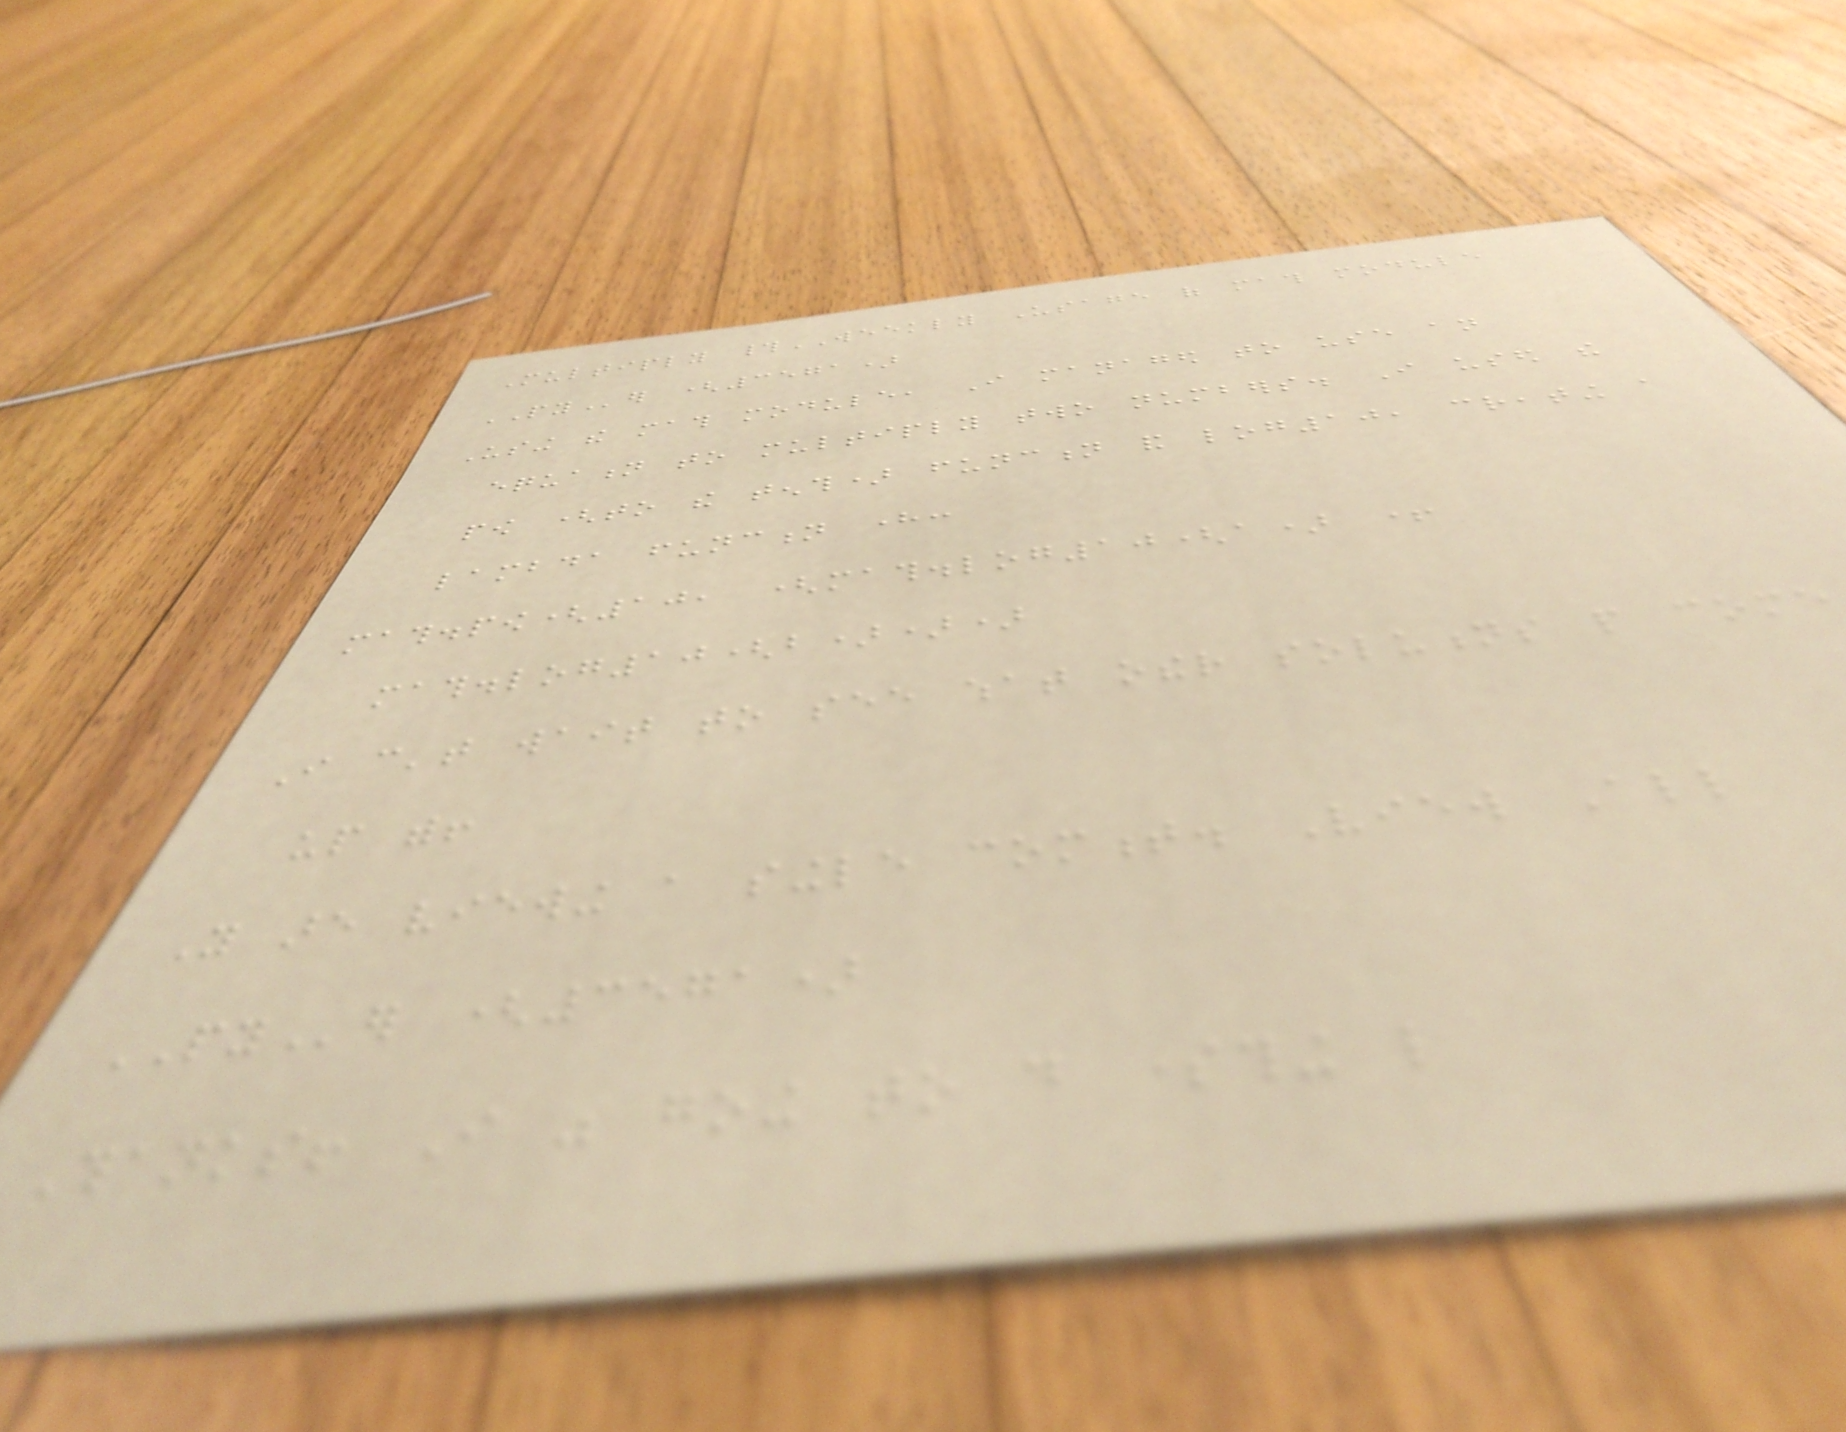Multiply #WEEKLY Usage of math module
PYer (3571)
Using the math module, I managed to use an
equation to multiply two numbers. I used the
pow (to the tenth) function and log10, creating a
lambda function here:
math.pow(10, (math.log10(a) +
math.log10(b)))
I can't wait to see what other solutions people come
up with!
You are viewing a single comment. View All
PYer (3571)
Thanks! I was going to do something like
